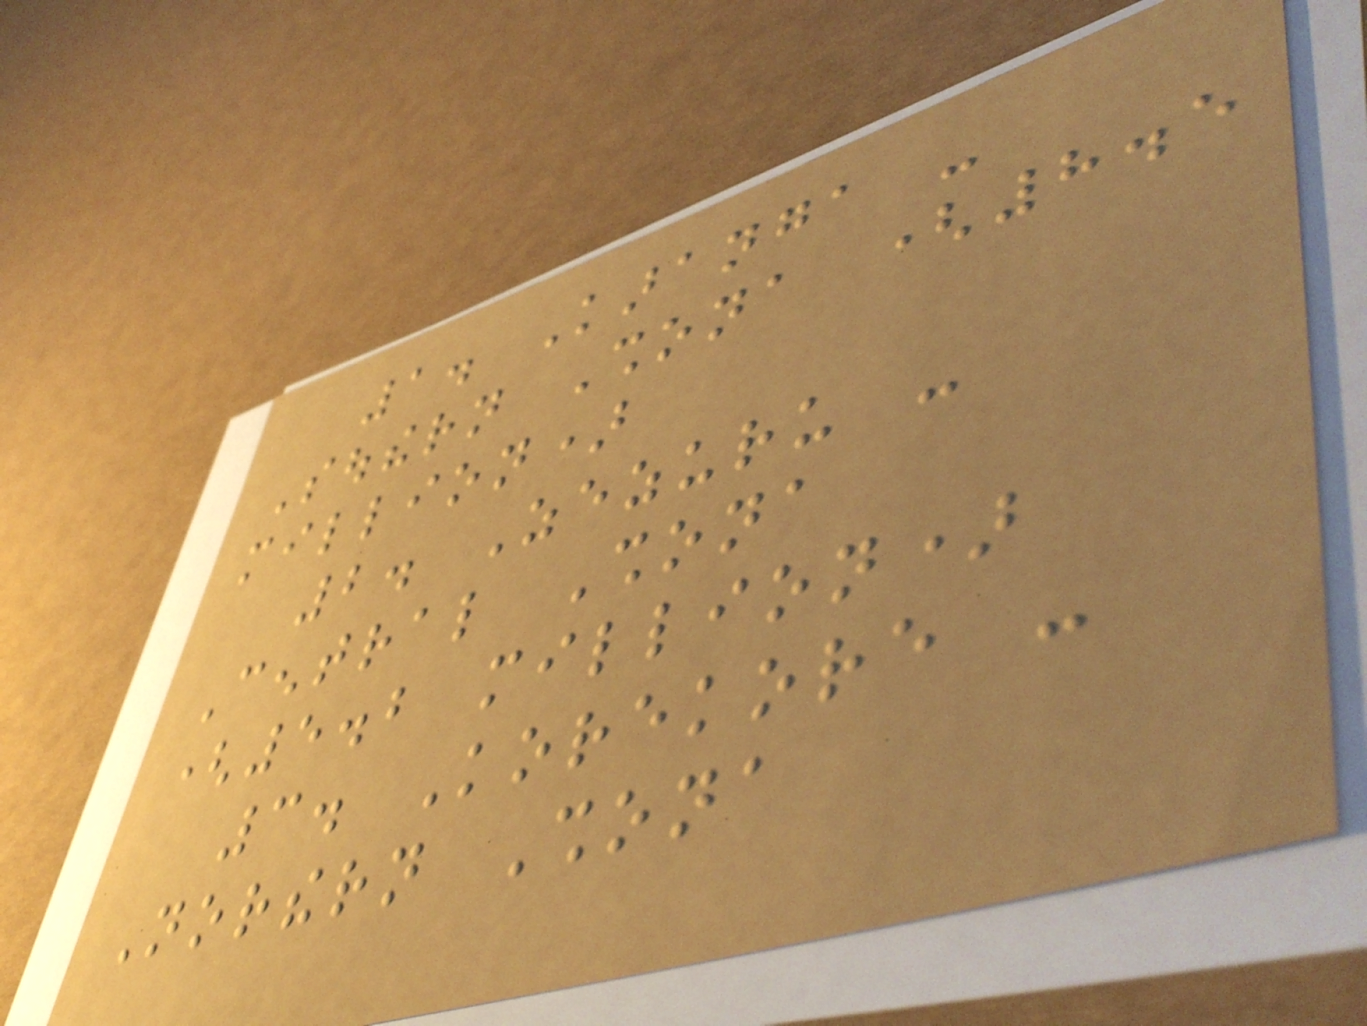1. Karanga -
Southern Shona (8.5
million)
2. Zezuru -
Central Shona
(5.2 million)
3. Korekore -
Northern Shona
